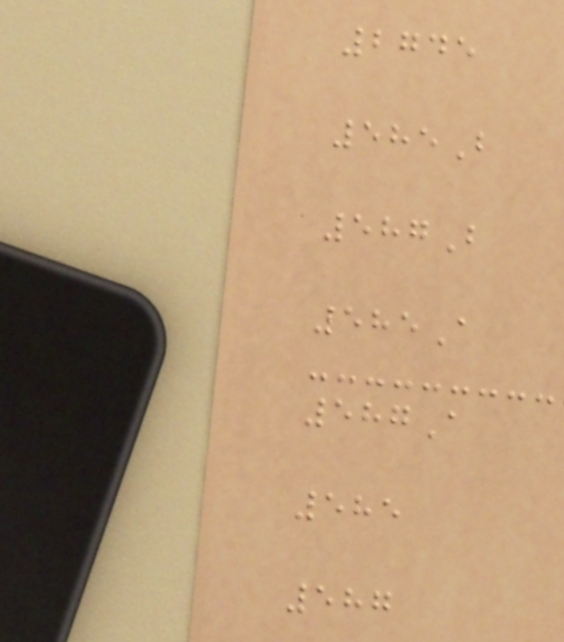2745
585B
587B
585A
587A
585
587
